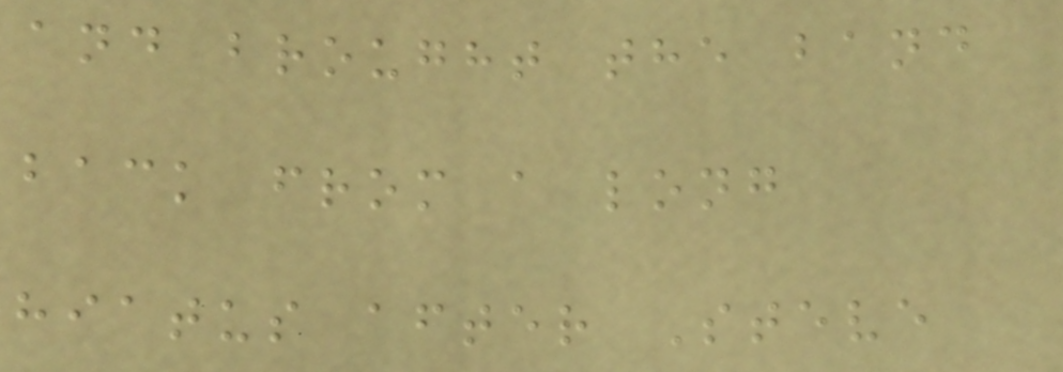and brought the band
back from a long
hiatus after Steve
